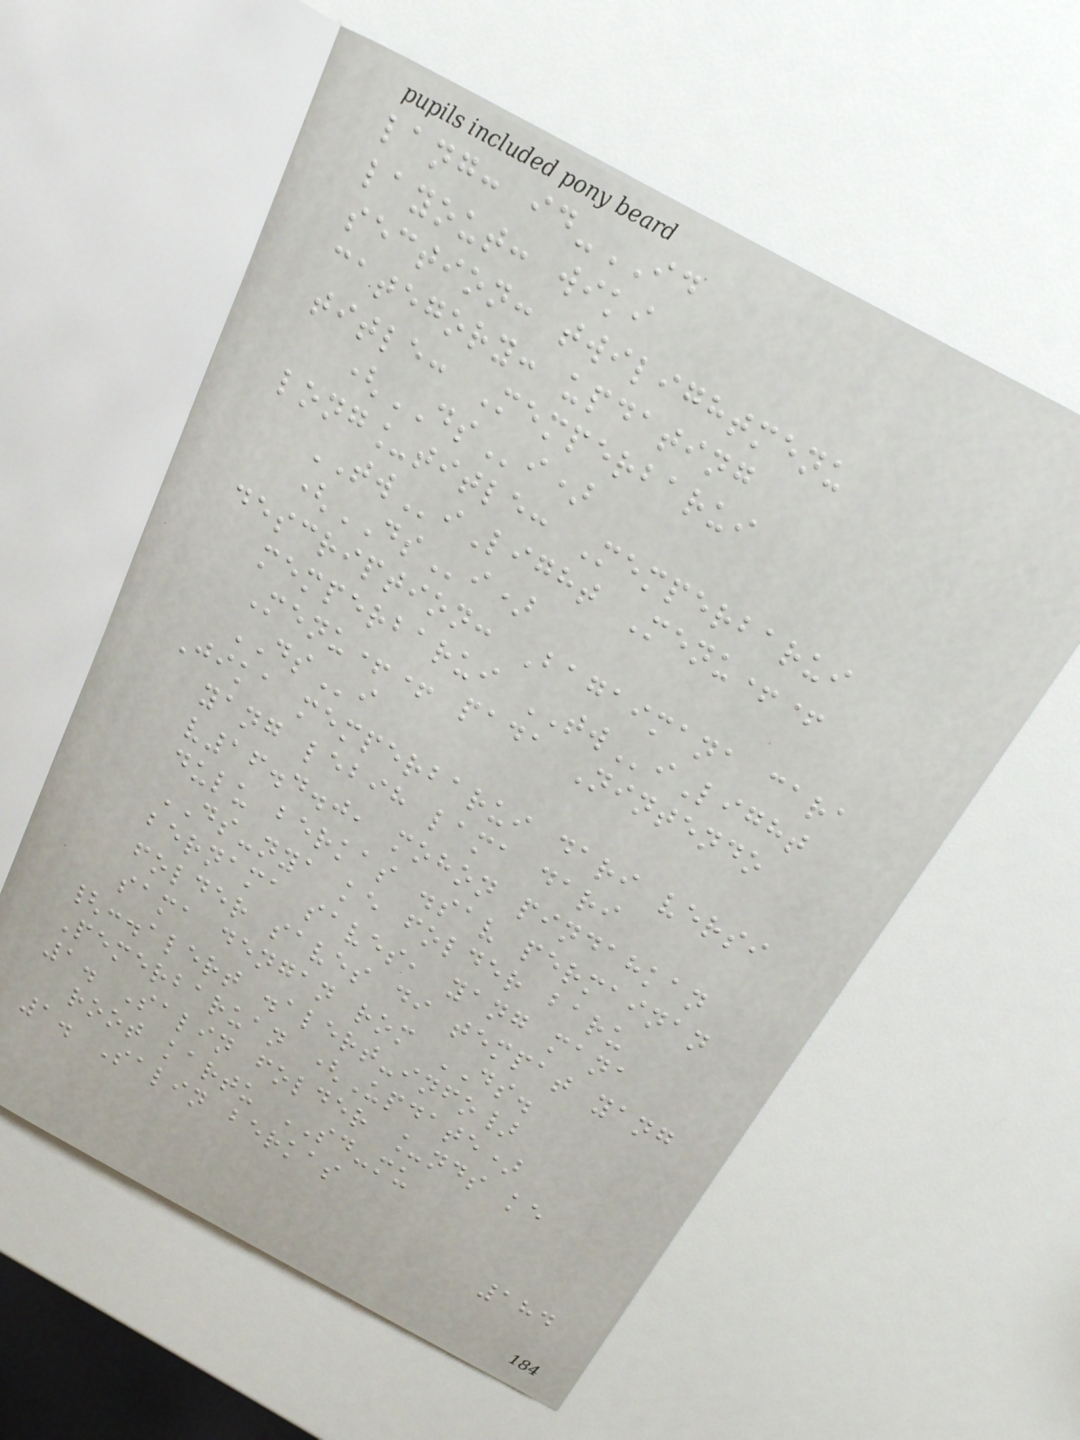lang: id-ID
layout: wiki
section: twilightmenu
category: updating
title: Memperbarui
(DSi)
long_title: Memperbarui
TWiLight Menu++
(DSi)
description: Bagaimana cara
memperbarui TWiLight
Menu++ pada Nintendo
DSi
Jika memperbarui dari versi
yang lebih lama dari
v16.4.0, mohon pindahkan
dulu berkas .sav permainan
DS-nya ke folder baru
bernama saves, yang mana
folder saves di tempat yang
sama dengan rom DS.
{:.alert .alert-info}
Pemerbaruan (Update)
1. Salin folder _nds ke
root kartu SD-mu
1. Salin berkas
184
